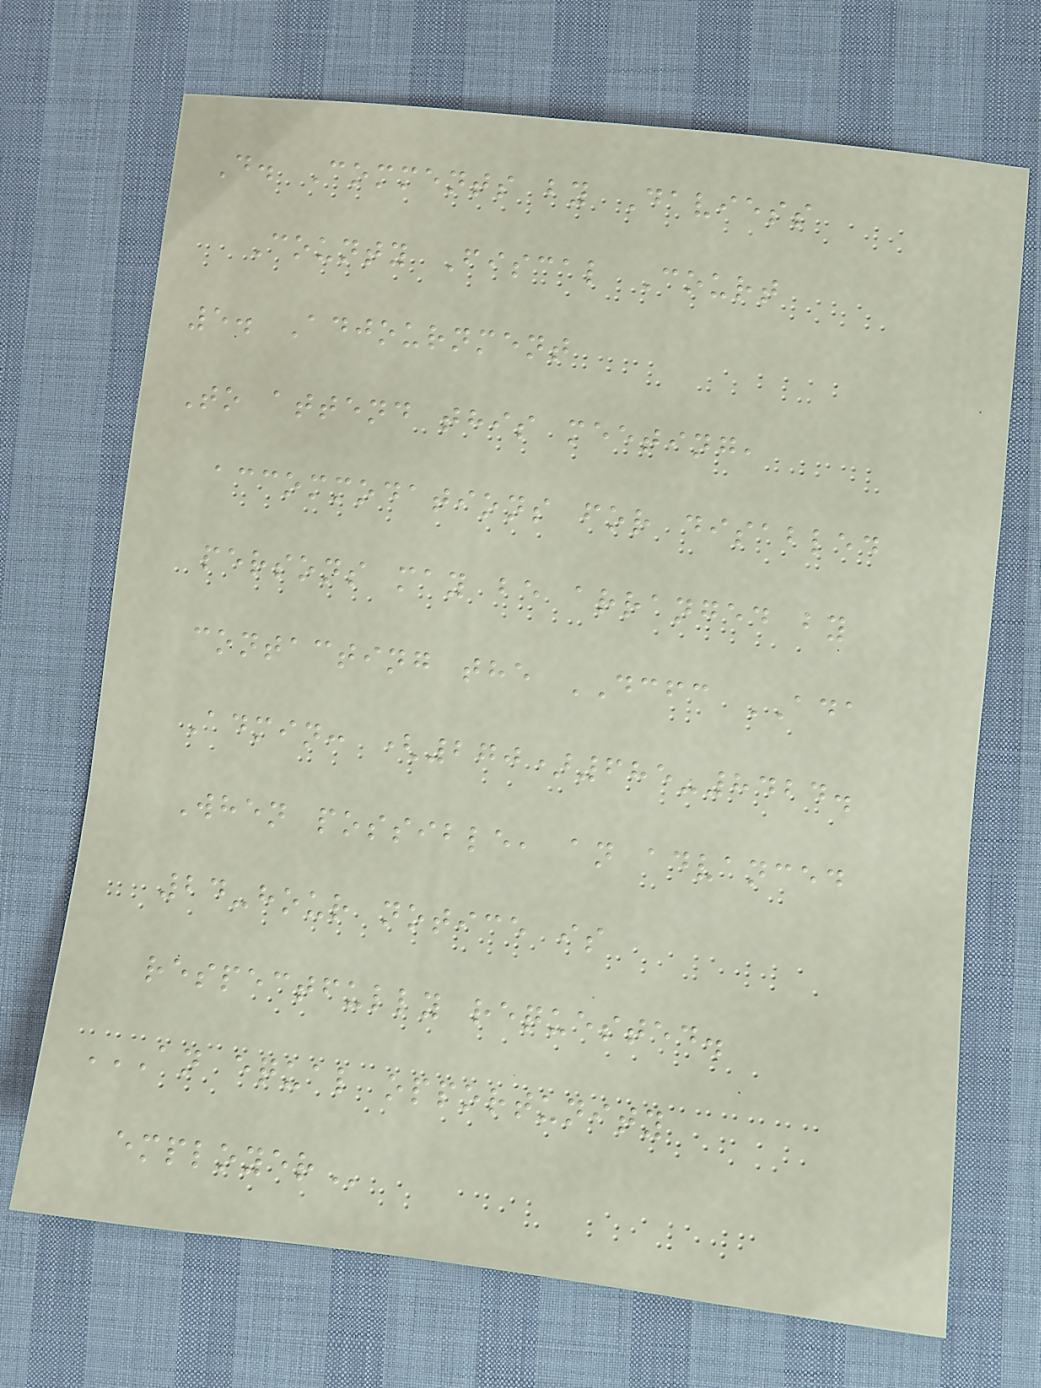D. Comments by Daviess
County Fiscal Court
5. Adjournment
To attend this meeting,
accommodations for disabled
persons may be arranged by
contacting the DCFC ADA
Admin: (270)685-8424.
When possible, an advanced
24-hour notice is
respectfully requested.
AN EQUAL OPPORTUNITY
EMPLOYER
